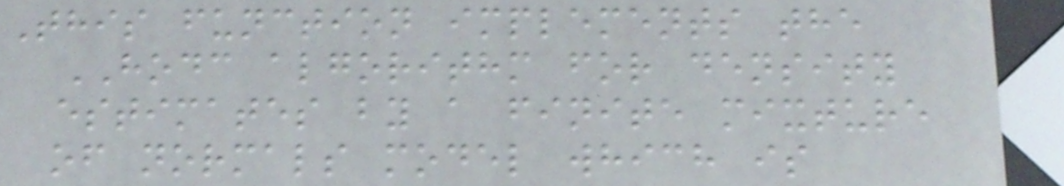This function implements the
HODC algorithm for density
estimates by a finite mixture
of normals model which is
